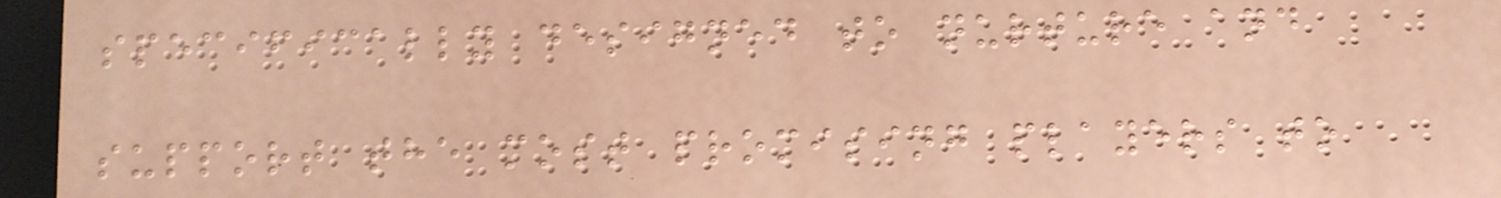specifically designed to nurture and
support the most promising players to
